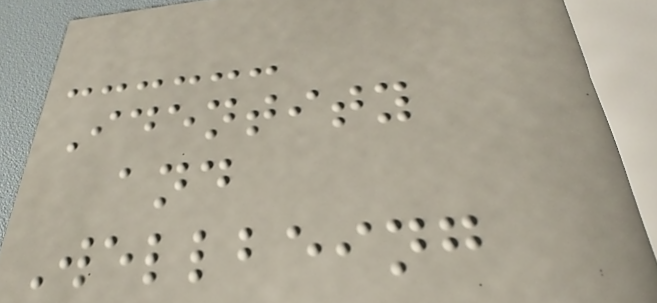Identity
and
Wellbeing
